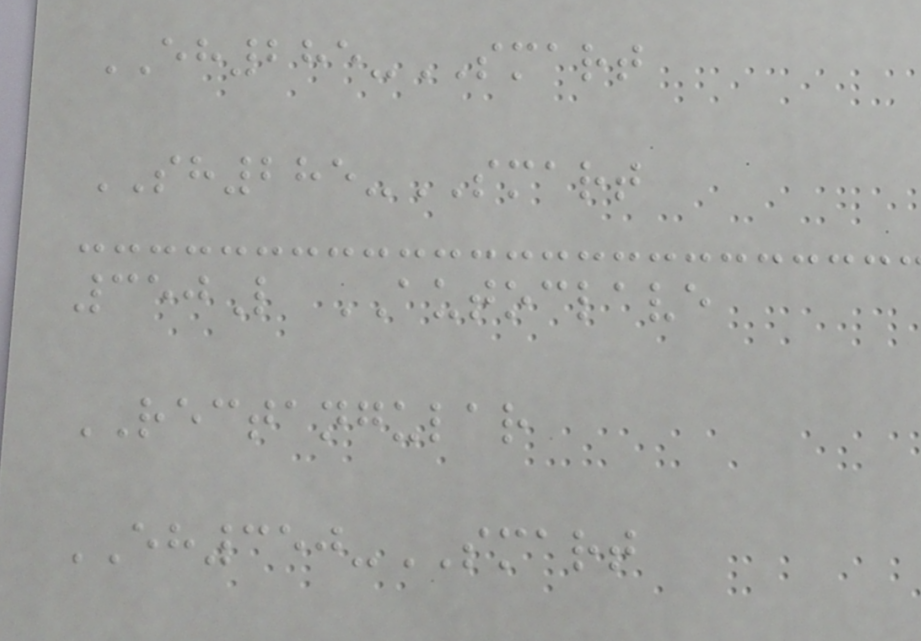EH285-SMART
SH285-SMART
350L AUTOCLAVE
RECTANGULAR
EH350-SMART
